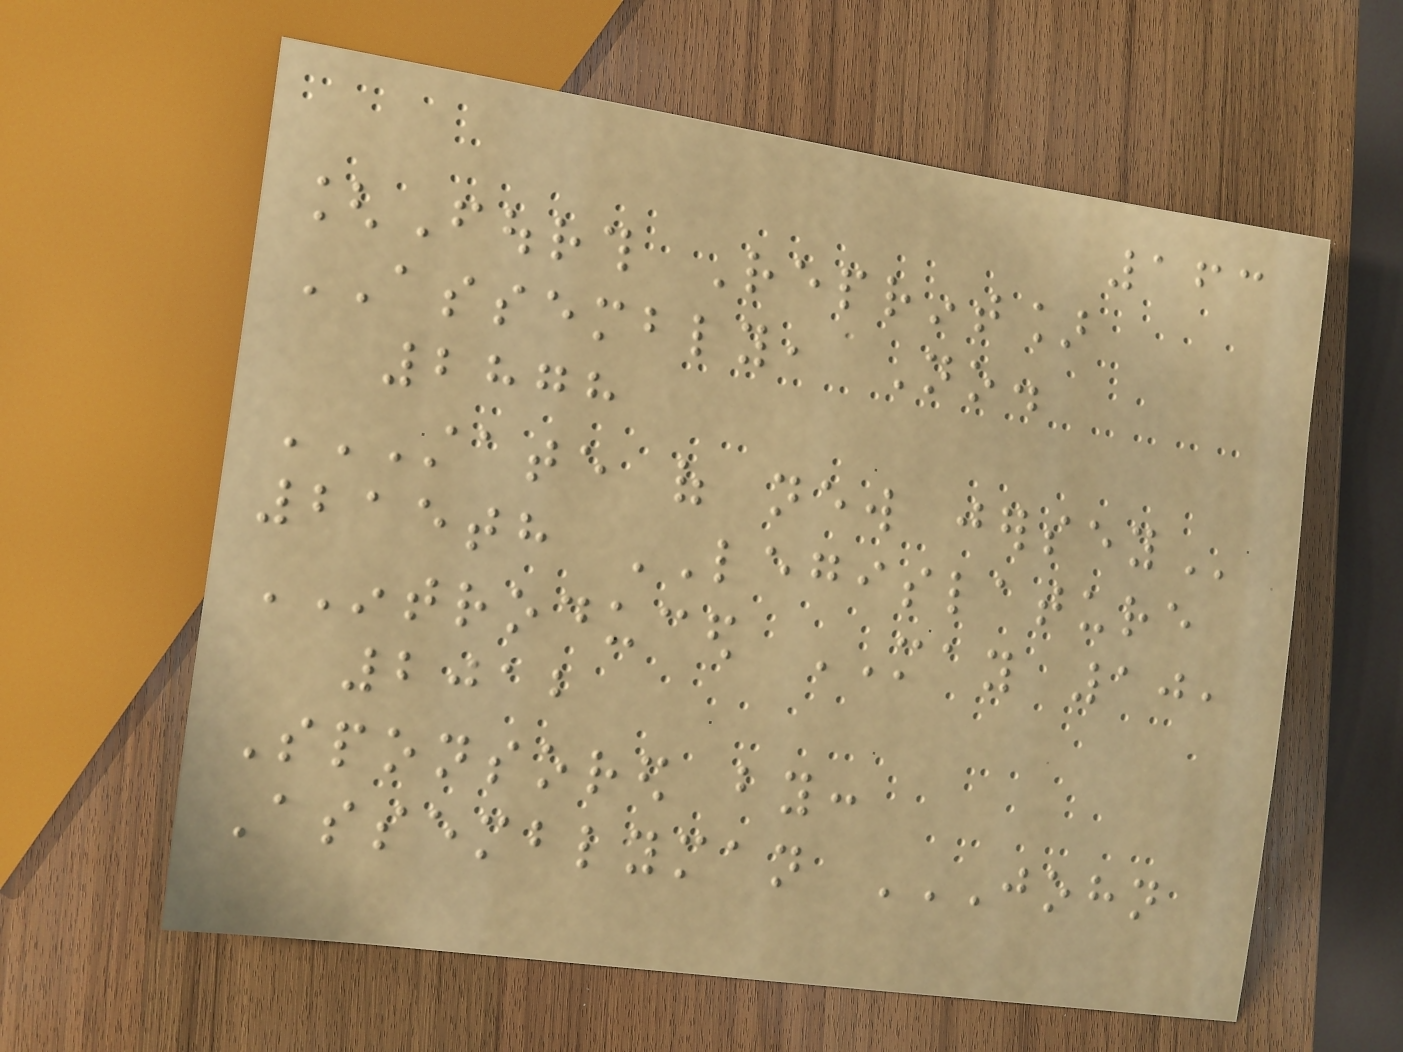163
[Fourth Reprint]
ASSEMBLY, No.
2878
STATE OF NEW JERSEY
215th LEGISLATURE
INTRODUCED MAY 10,
2012
Sponsored by:
Assemblyman JOHN
